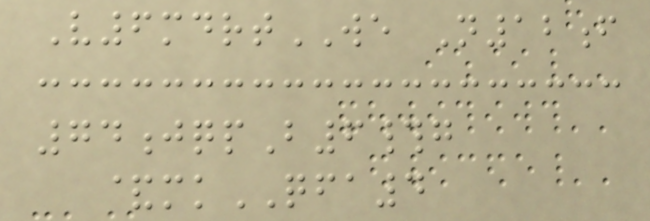V6mdrtWE N12f
74jqpB6#g
&mkQFA4
